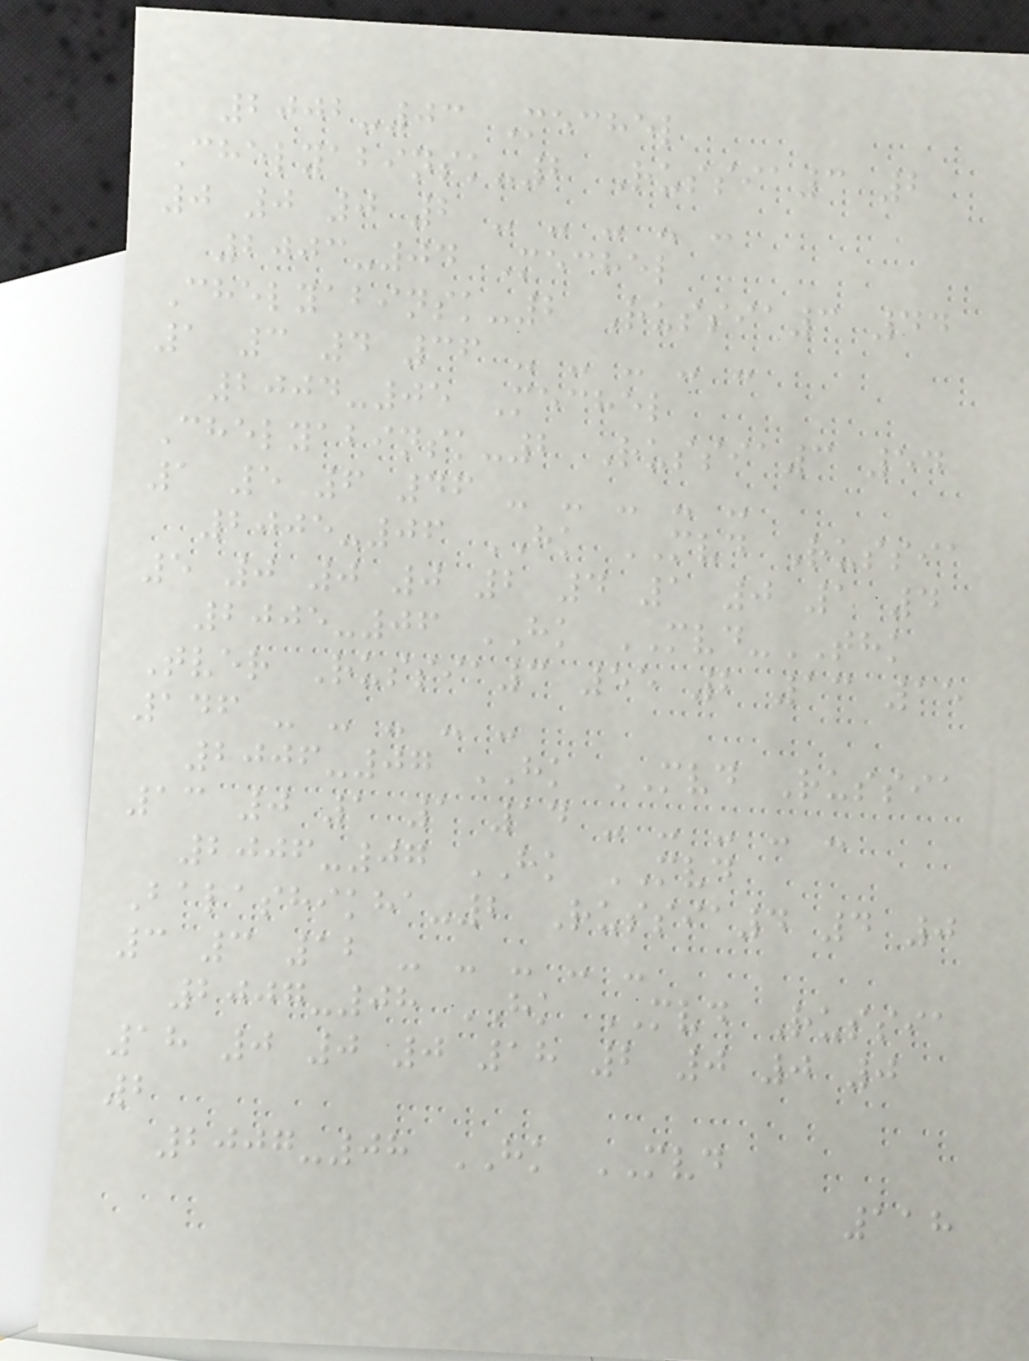2002-03 Mechel
Chelyabinsk-2 Russia3 2
0 0 0 2 - - - - -
2003-04 Mechel
Chelyabinsk-2 Russia3 44
1 3 4 36 - - - - -
2004-05 Mechel
Chelyabinsk-2 Russia3 54
1 5 6 46 - - - - -
2005-06 HK MVD Russia
5 0 0 0 2 4 1 0 1 4
2005-06 HK MVD-THK
Tver Russia3 55 2 13 15
146 - - - - -
2006-07 HK MVD Russia
13 0 1 1 14 - - - - -
2006-07 HK MVD
Balashikha-2 Russia4 4 0
3 3 12 - - - - -
2007-08 HK MVD Russia
18 0 0 0 18 2 0 0 0
2
2007-08 HK MVD
118
